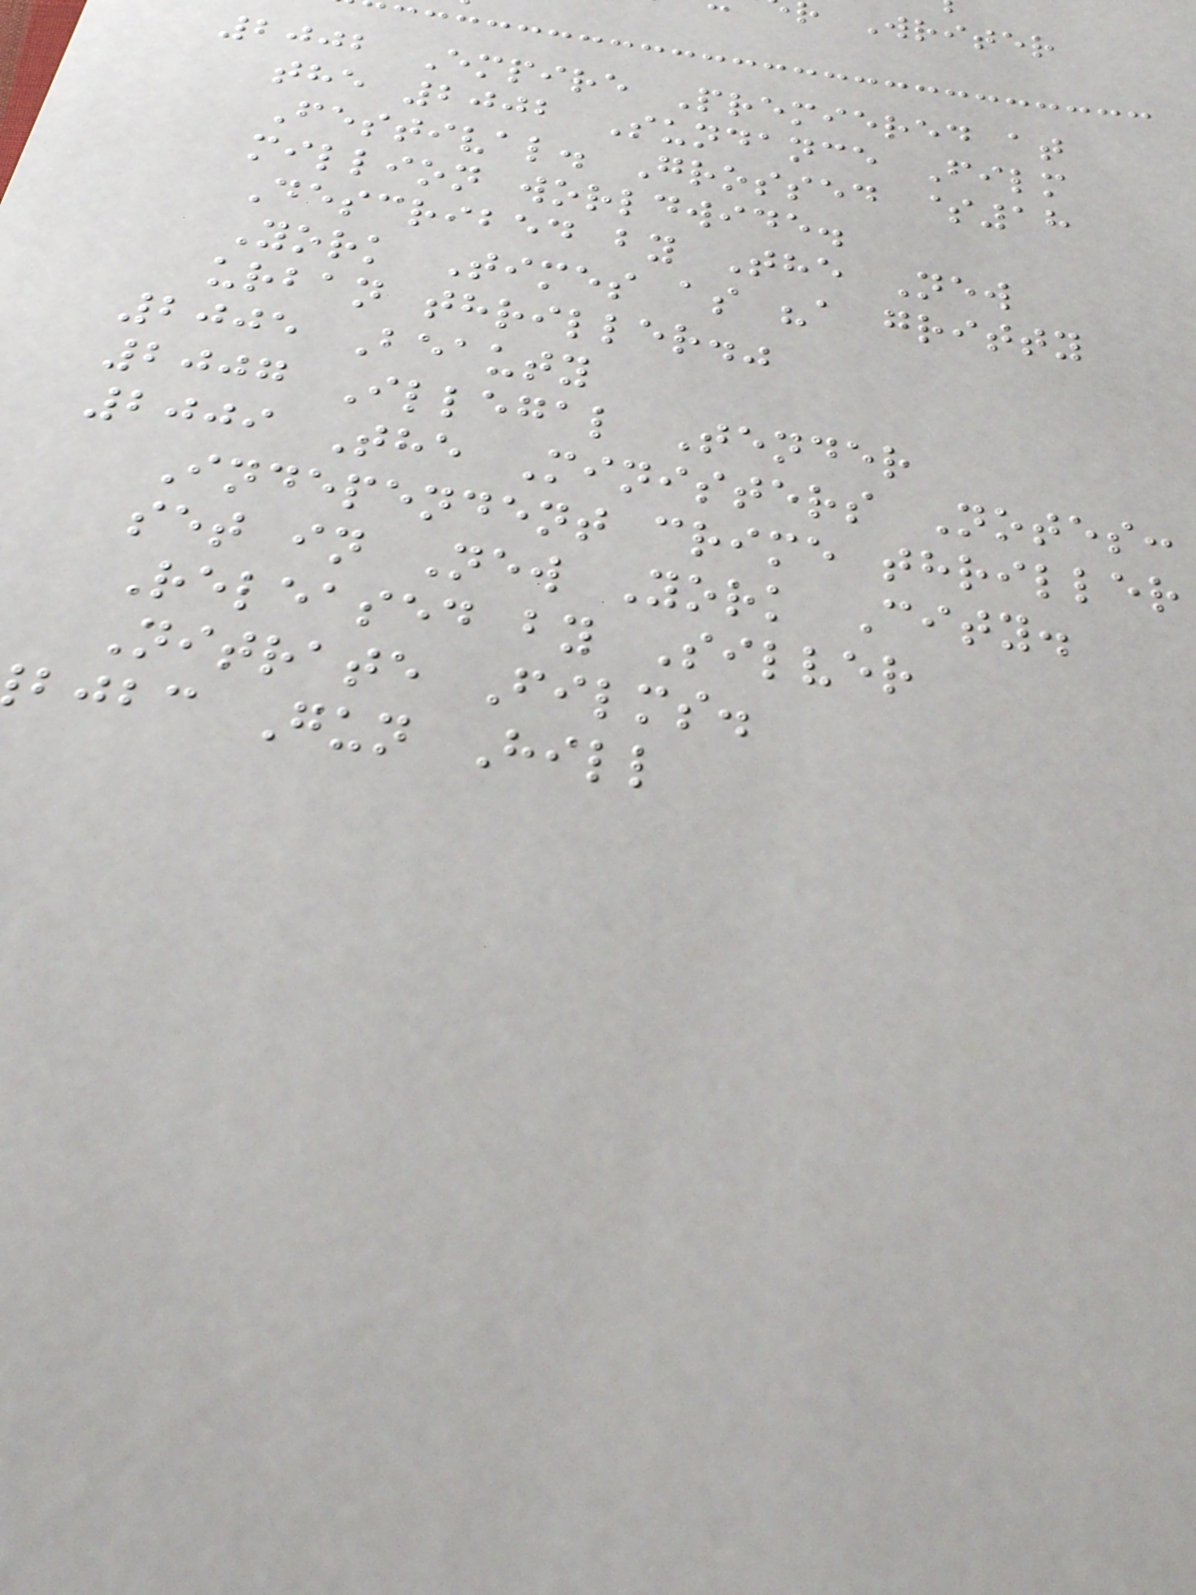Writer
2002 Empire Premiered at
the 2002 Sundance Film
Festival. Grossed $18
million worldwide.
Described by The New
York Times as "a gritty
urban thriller."
2005 Beauty
2007 Illegal Tender
2009 The Ministers Notes:
Independent crime thriller
set in New York City.
Released by Silver
Nitrate Films.
bjbc Gun Hill
